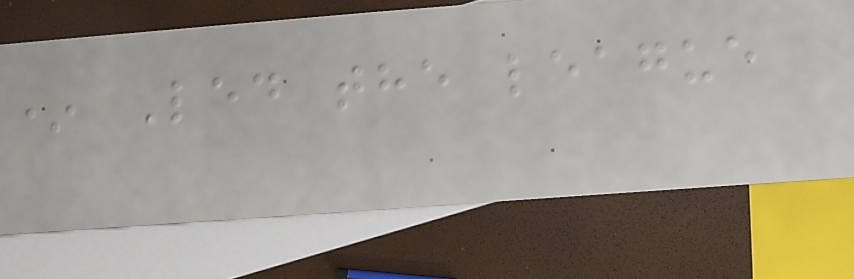* Led the league
